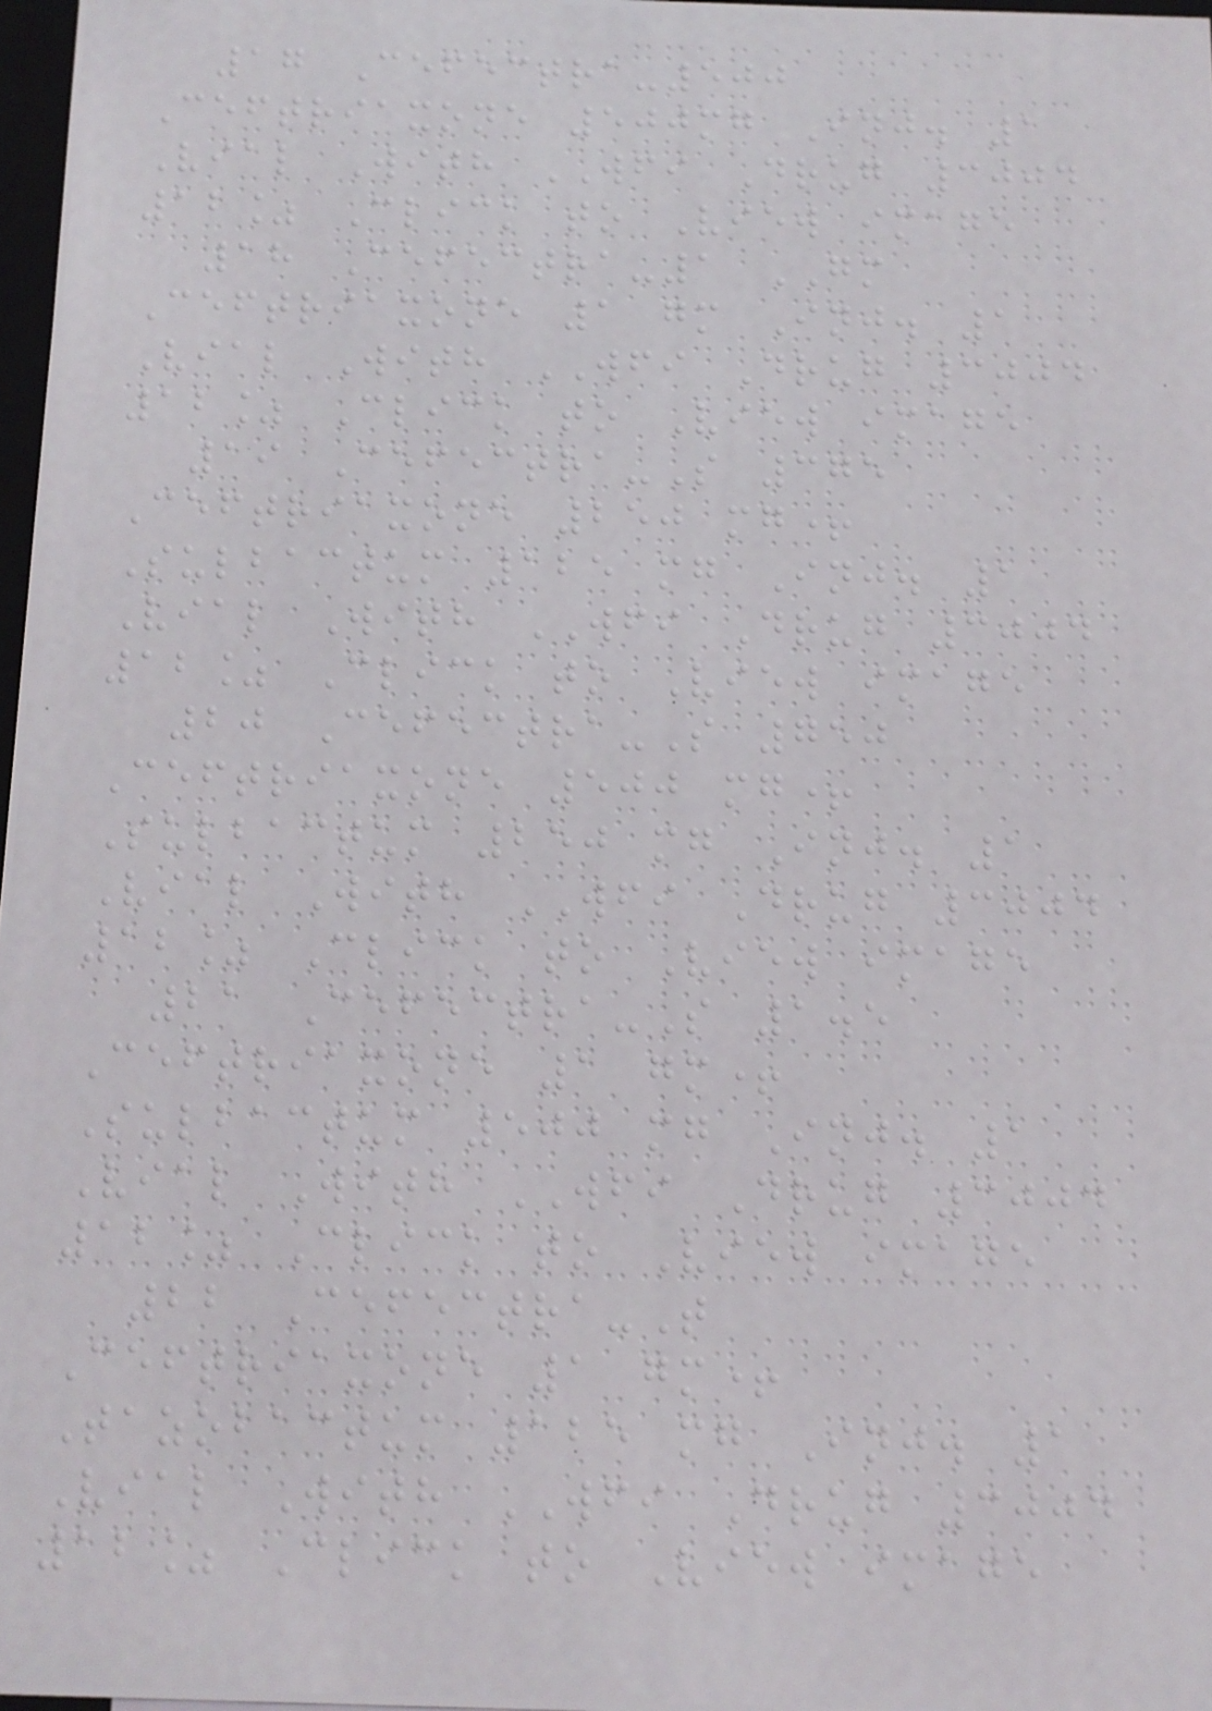17 Cefectra-500
Ceftriaxone 500mg Inj. 1
Vial With WFI Drug 3004
12% Click to View image
18 Cefectra-1 GM
Ceftriaxone 1 gm Inj. 1
Vial With WFI Drug 3004
12% Click to View image
19 Cefectra-S 375
Ceftriaxone 250 mg+
Sulbactum 125 mg Inj. 1
Vial With WFI Drug 3004
12% Click to View image
20 Cefectra-S 750
Ceftriaxone 500 mg+
Sulbactum 250 mg Inj. 1
Vial With WFI Drug 3004
12% Click to View image
21 Cefectra-S 1.5
Ceftriaxone 1 gm+
Sulbactum 500 mg Inj. 1
Vial With WFI Drug 3004
12% Click to View image
22 Cefectra-T
Ceftriaxone 1 gm+
Tazobactum 125 mg Inj. 1
Vial With WFI Drug 3004
12% Click to View image
